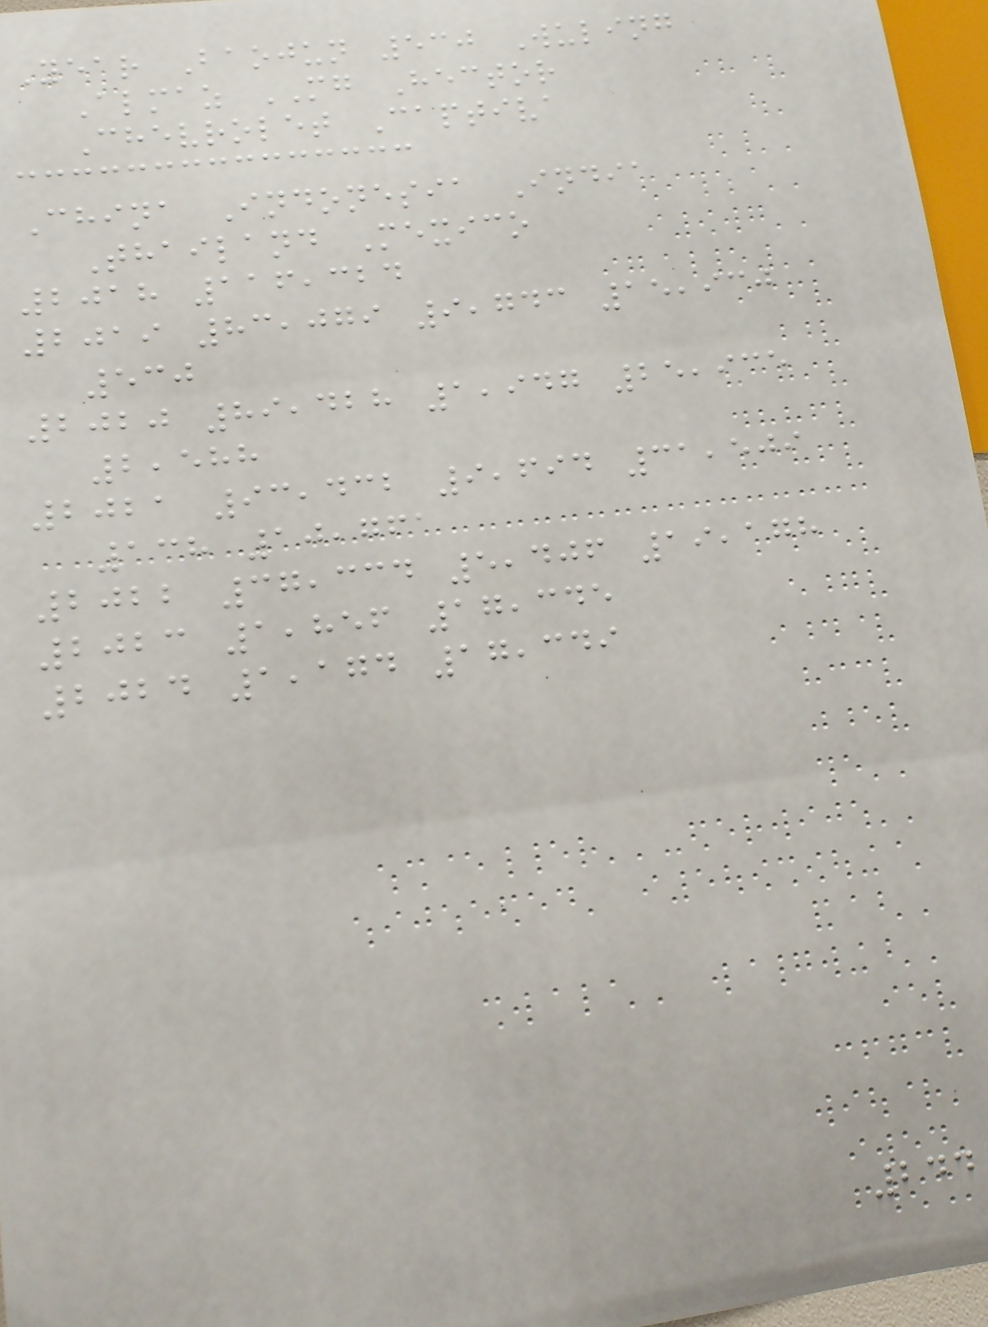Year Baojun 530 Wuling
Almaz MG Hector
Chevrolet Captiva
China Indonesia India
Thailand Mexico
2018 116,324
2019 83,079 9,743 15,930
530
2020 89,428 1,947 25,935
2,588
2021 93,432 9,694 31,509
138 10,761
2022 37,334 5,406 19,178
2023 1,856 17,345
2024 1,174 17,349
244
